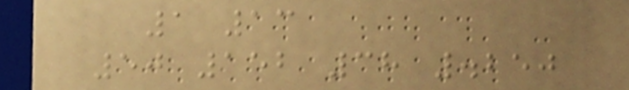1 13
50 152 38 .250
